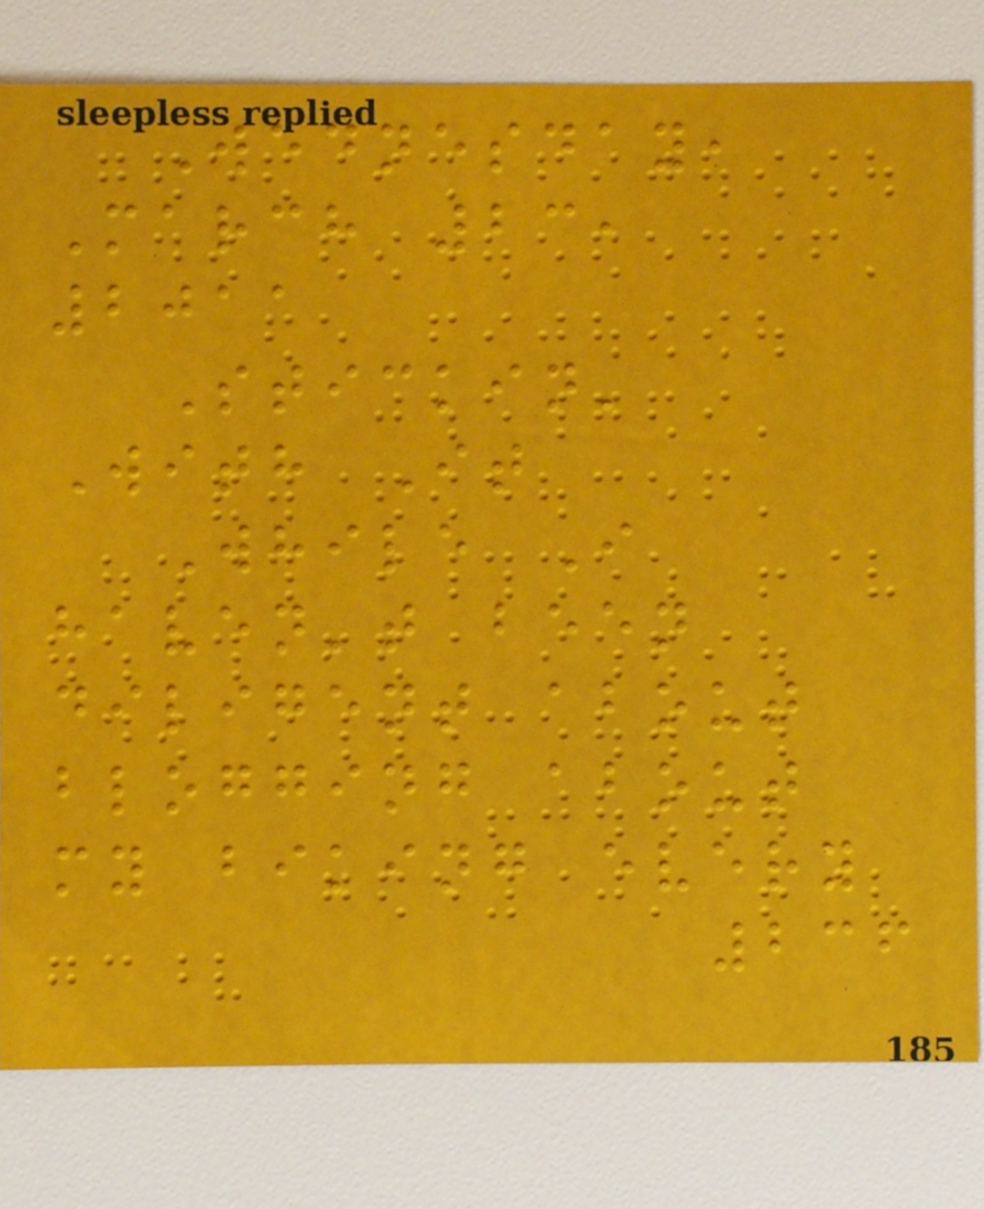Wednesday,
March 23,
2011
Stickin'
With It
While I
haven't been
diligent about
blogging about
my biking every
236
